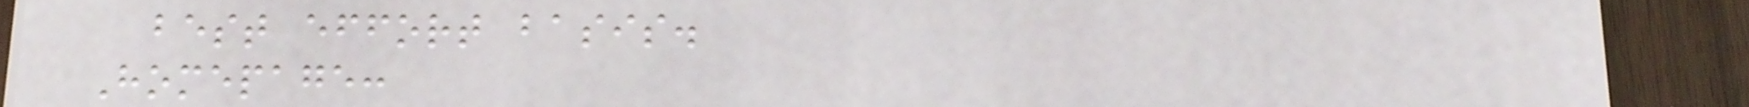best effort basis.
Homepage:
